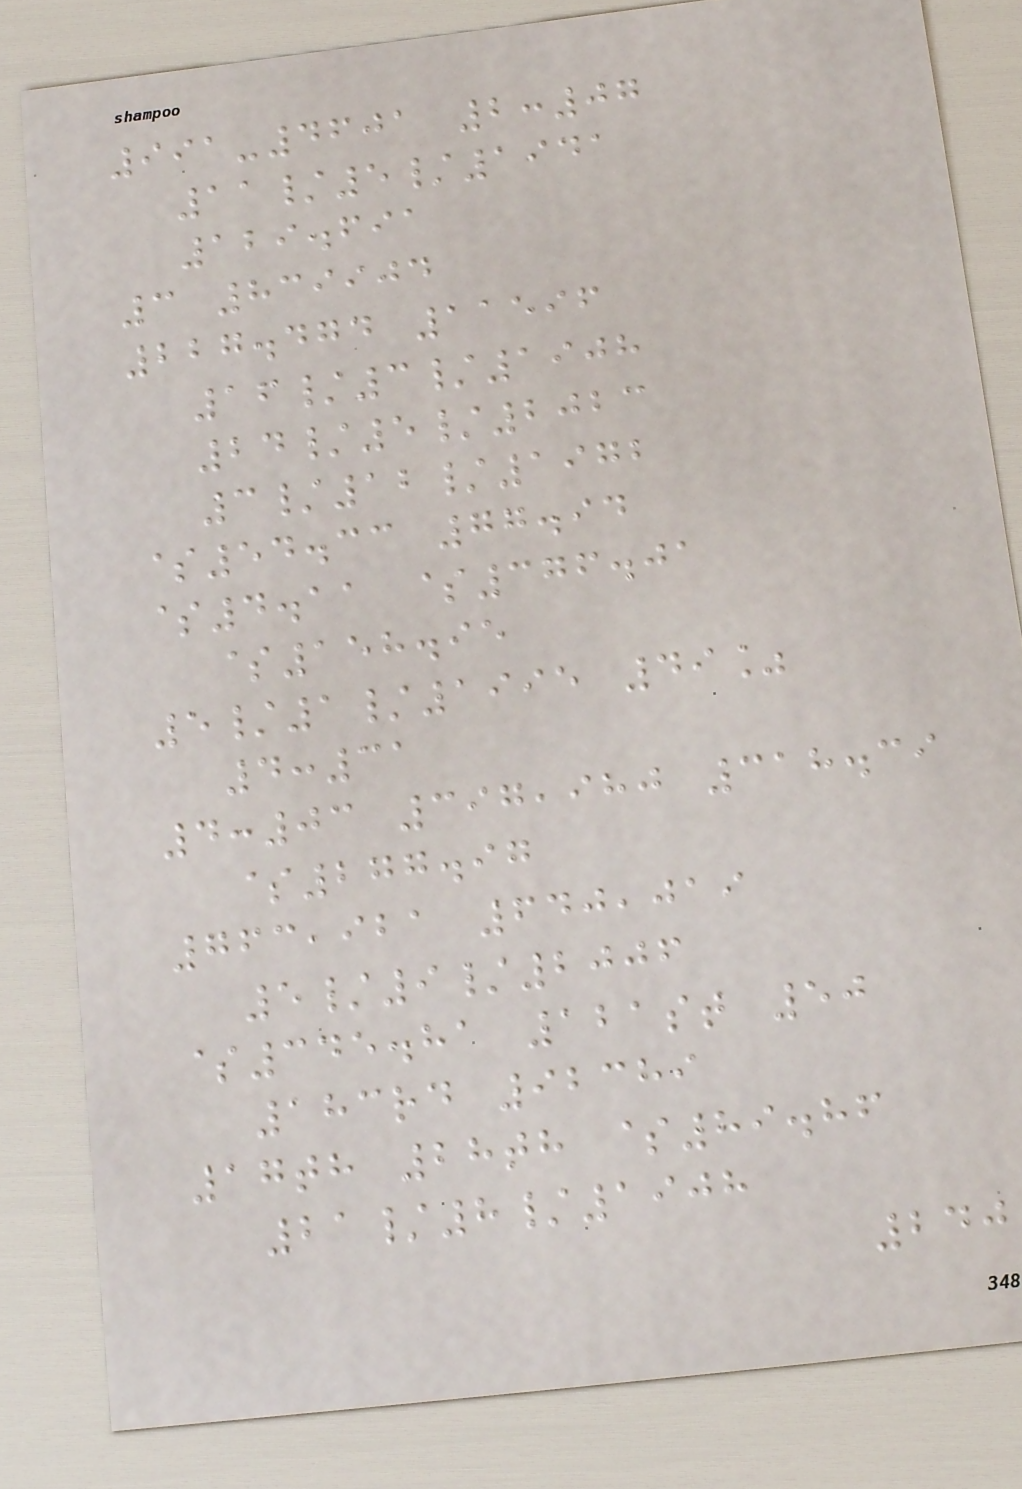991-4601 2:07
11/5/1941
129.691
3 839904
227.474 11596
16/3/1908
24/5/2023
3/12/1972
$54.33 77.94
$4.11 $376.01
$158.95
5/1/1995 49%
4:31
4:03 397,980 318.39
$277.97
763,921 640,019
5/9/2006
$345.81 121st 50
183rd 92389
17th 28th $89.86
21/8/1908
240
